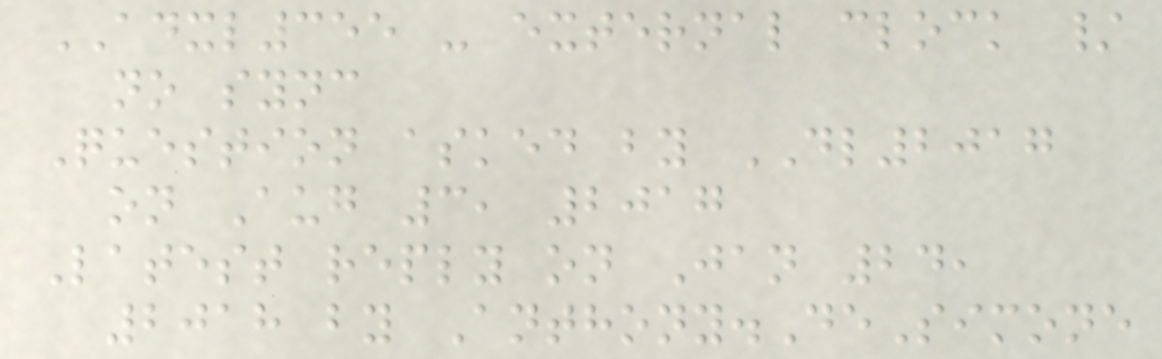ADXL355 - external clock /
no sync
Question asked by DL2017
on Aug 3, 2017
Latest reply on Jan 24,
2018 by Anthony.DeSimone
